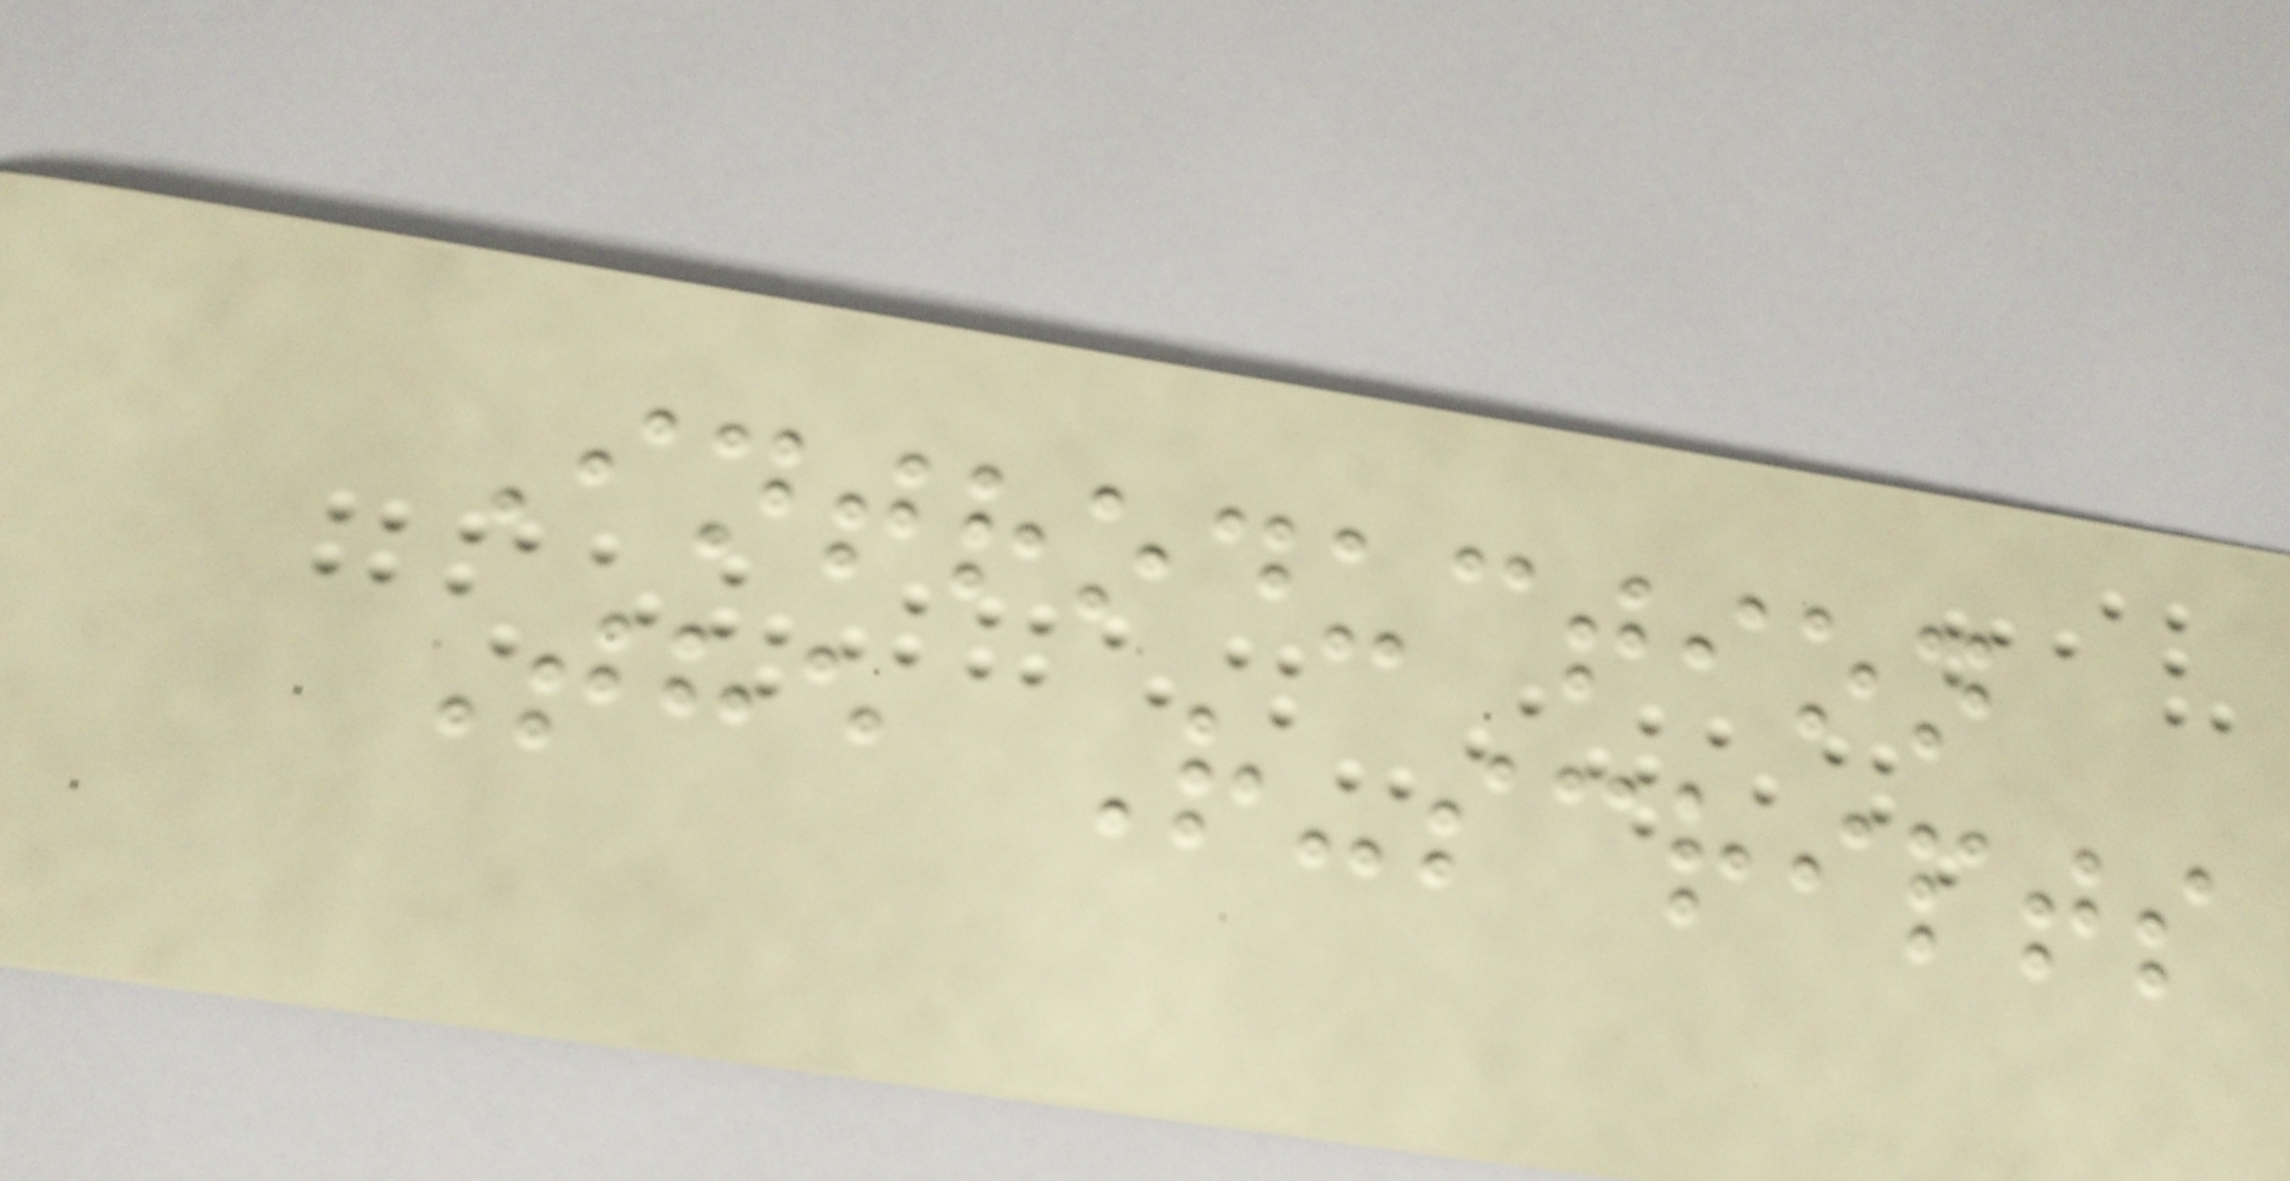Introduction
The R-scripts
